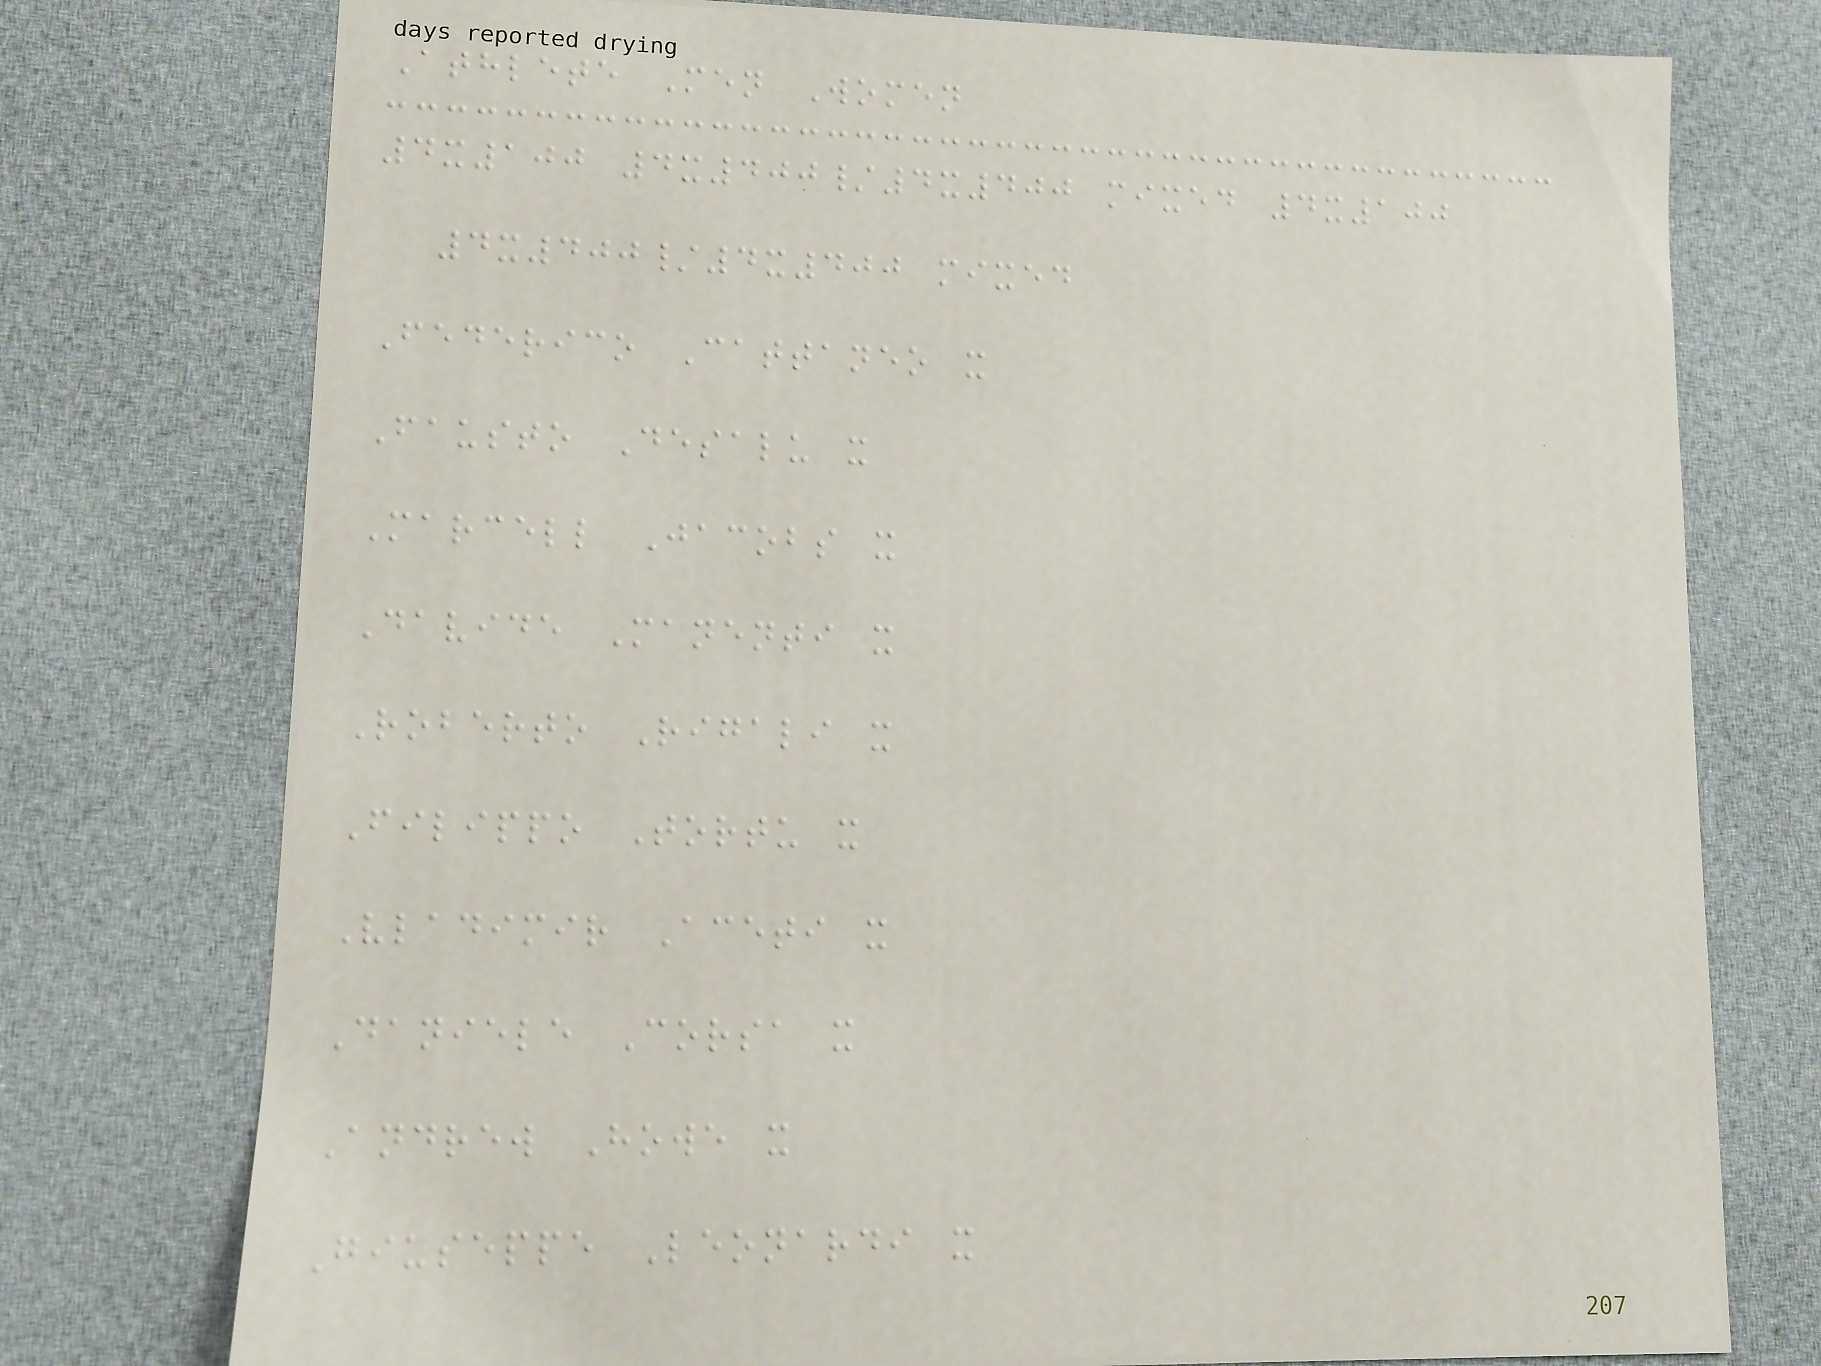Athlete Men Women
4x100 4x400/4x400 mixed 4x100
4x400/4x400 mixed
Federico Cattaneo x
Fausto Desalu x
Marcell Jacobs x
Davide Manenti x
Roberto Rigali x
Filippo Tortu x
Vladimir Aceti x
Daniele Corsa x
Andrew Howe x
Giuseppe Leonardi x
